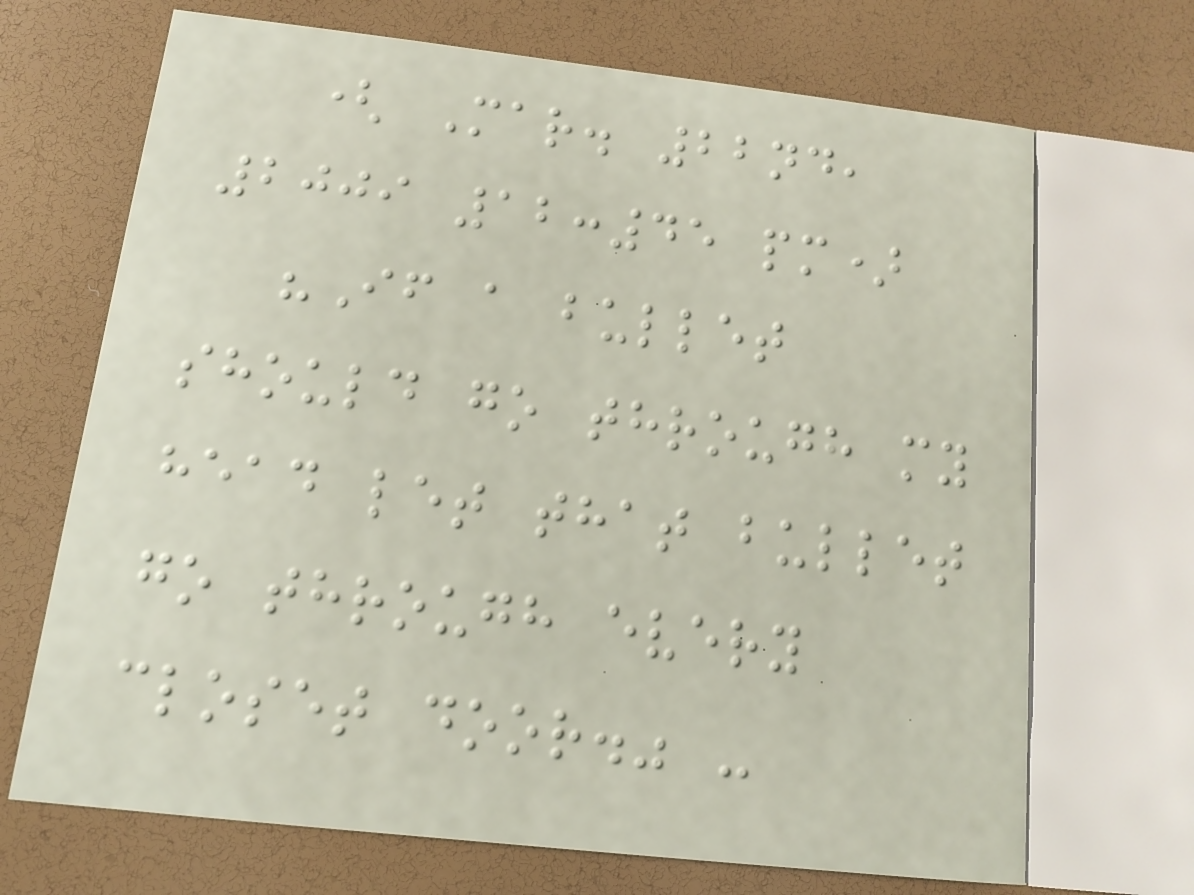( Mar. 22nd,
2009 12:45 pm)
"If a bullet
should go through my
head let that bullet
go through every
closet door." -
